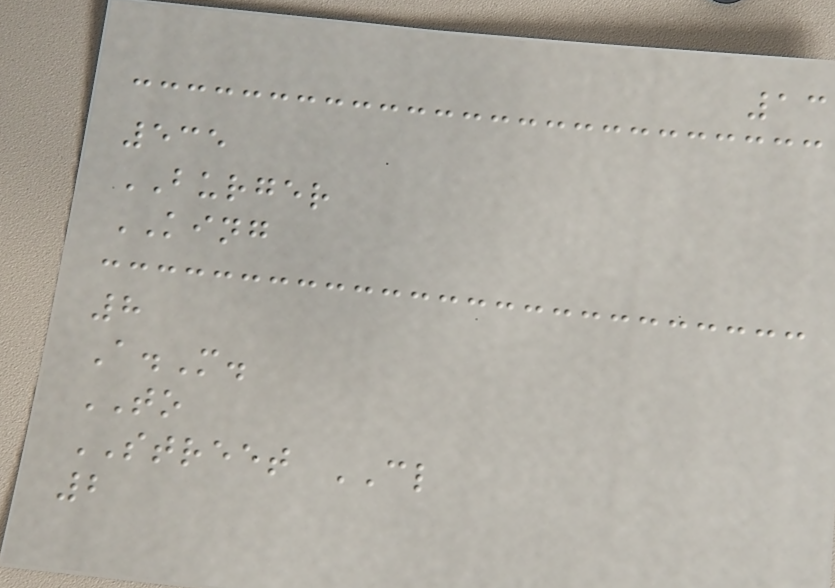13
535
BURGER
KING
8
A.M.
TO
STREET CL
2
